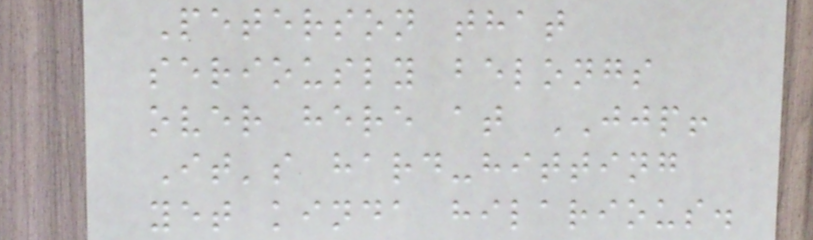Peterson that
seriously belongs
over here at JJP!
It's hard-hitting
yet kinda hilarious.
